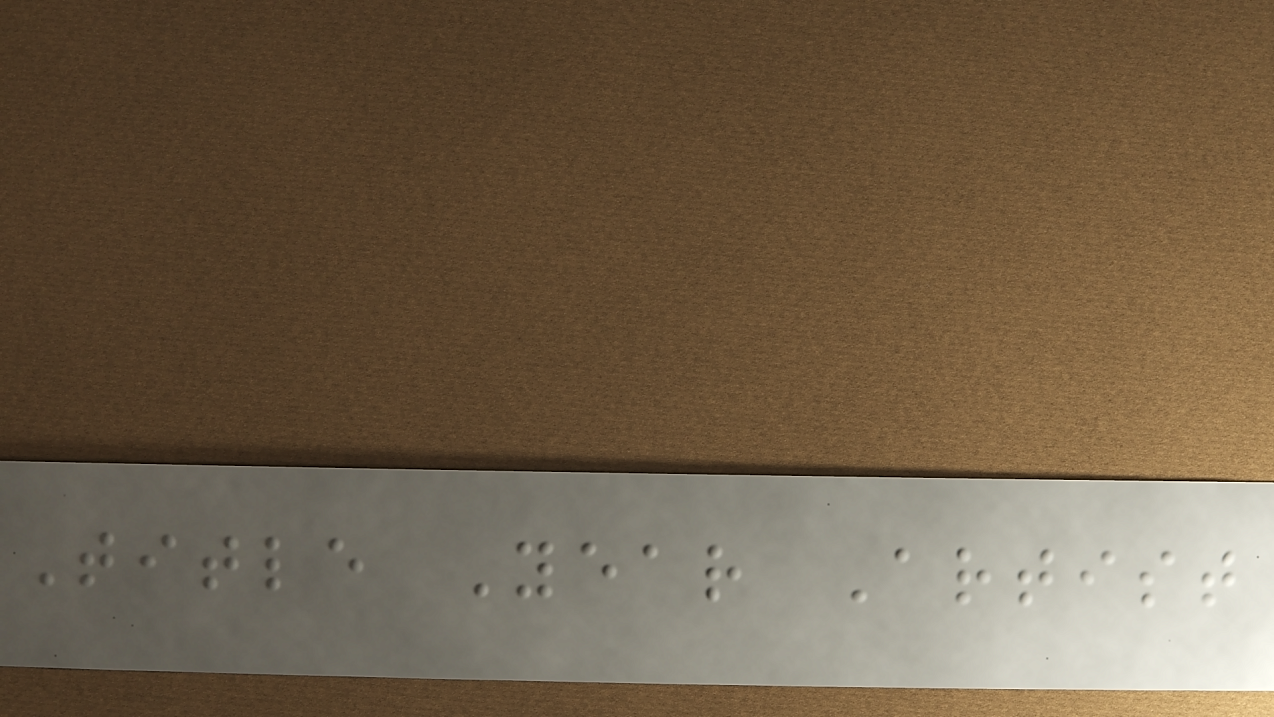Title Year Artist
